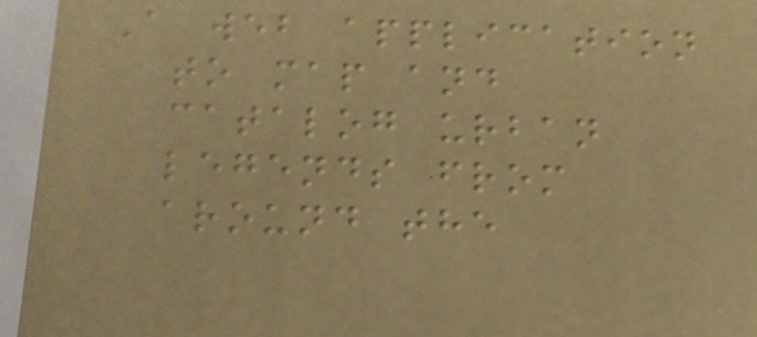A web application
to map and
catalog urban
legends from
around the
